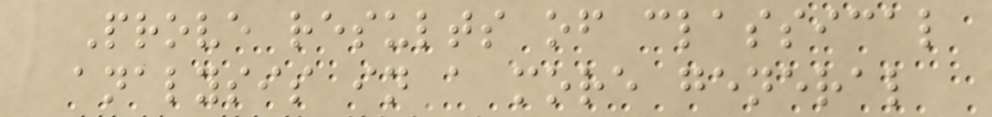Prove results of classical
analysis in a more general
